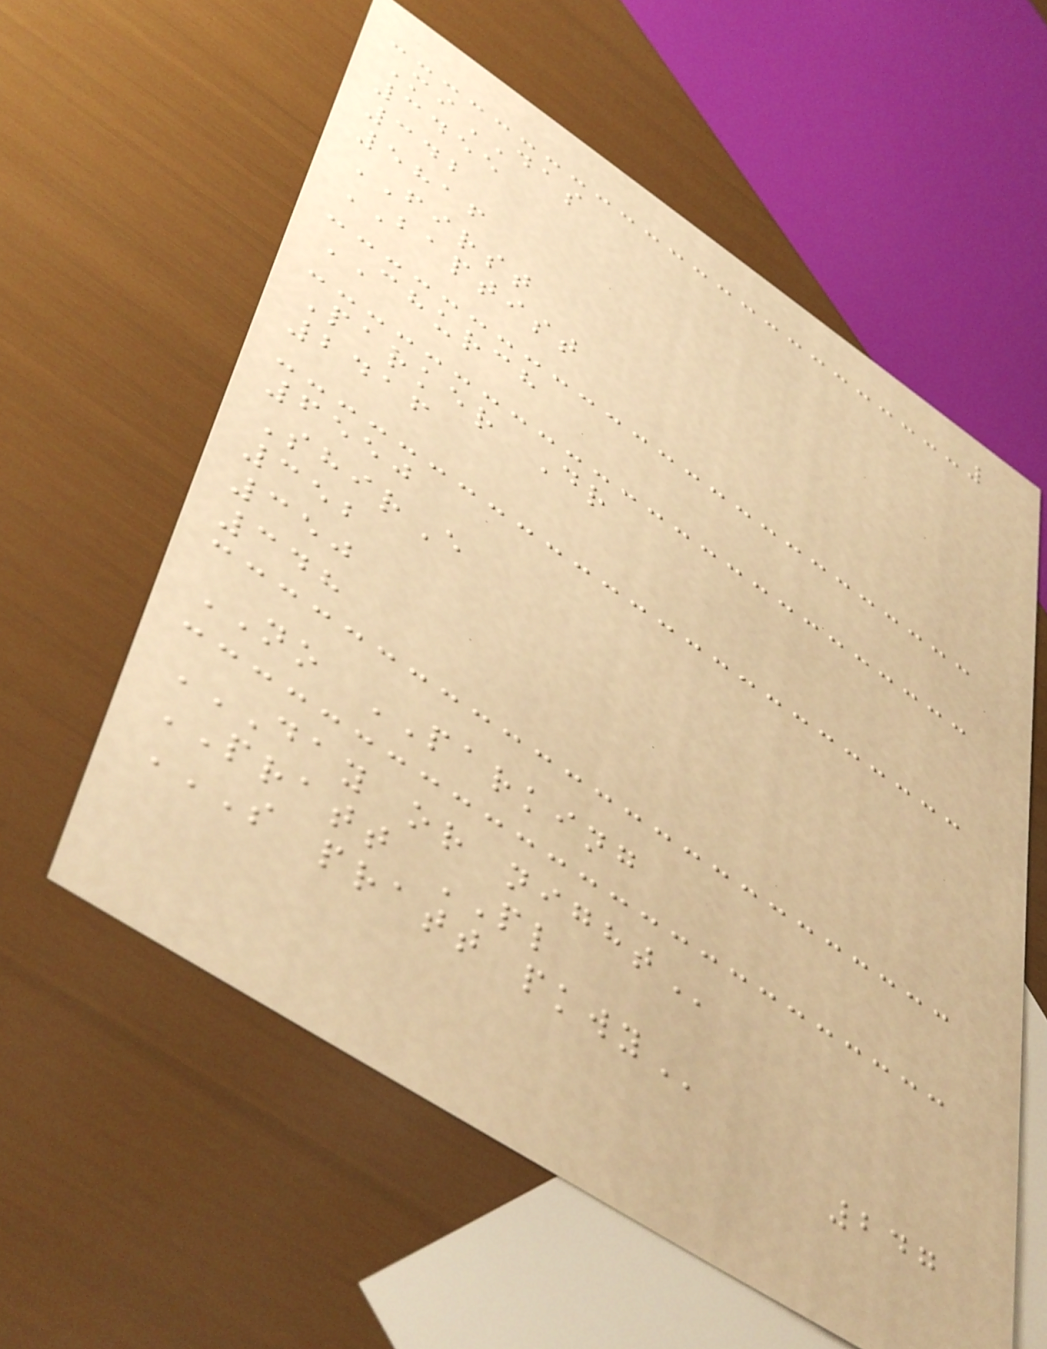MiDAS
3455
342
5816
FIRST
BAPTIST
CHURCH
Parker Dr
2416
6550
ShirE
352
350
348
NO PARKING
DAY OR NIGHT
PRATT PL
S PRATT PKWY
247
